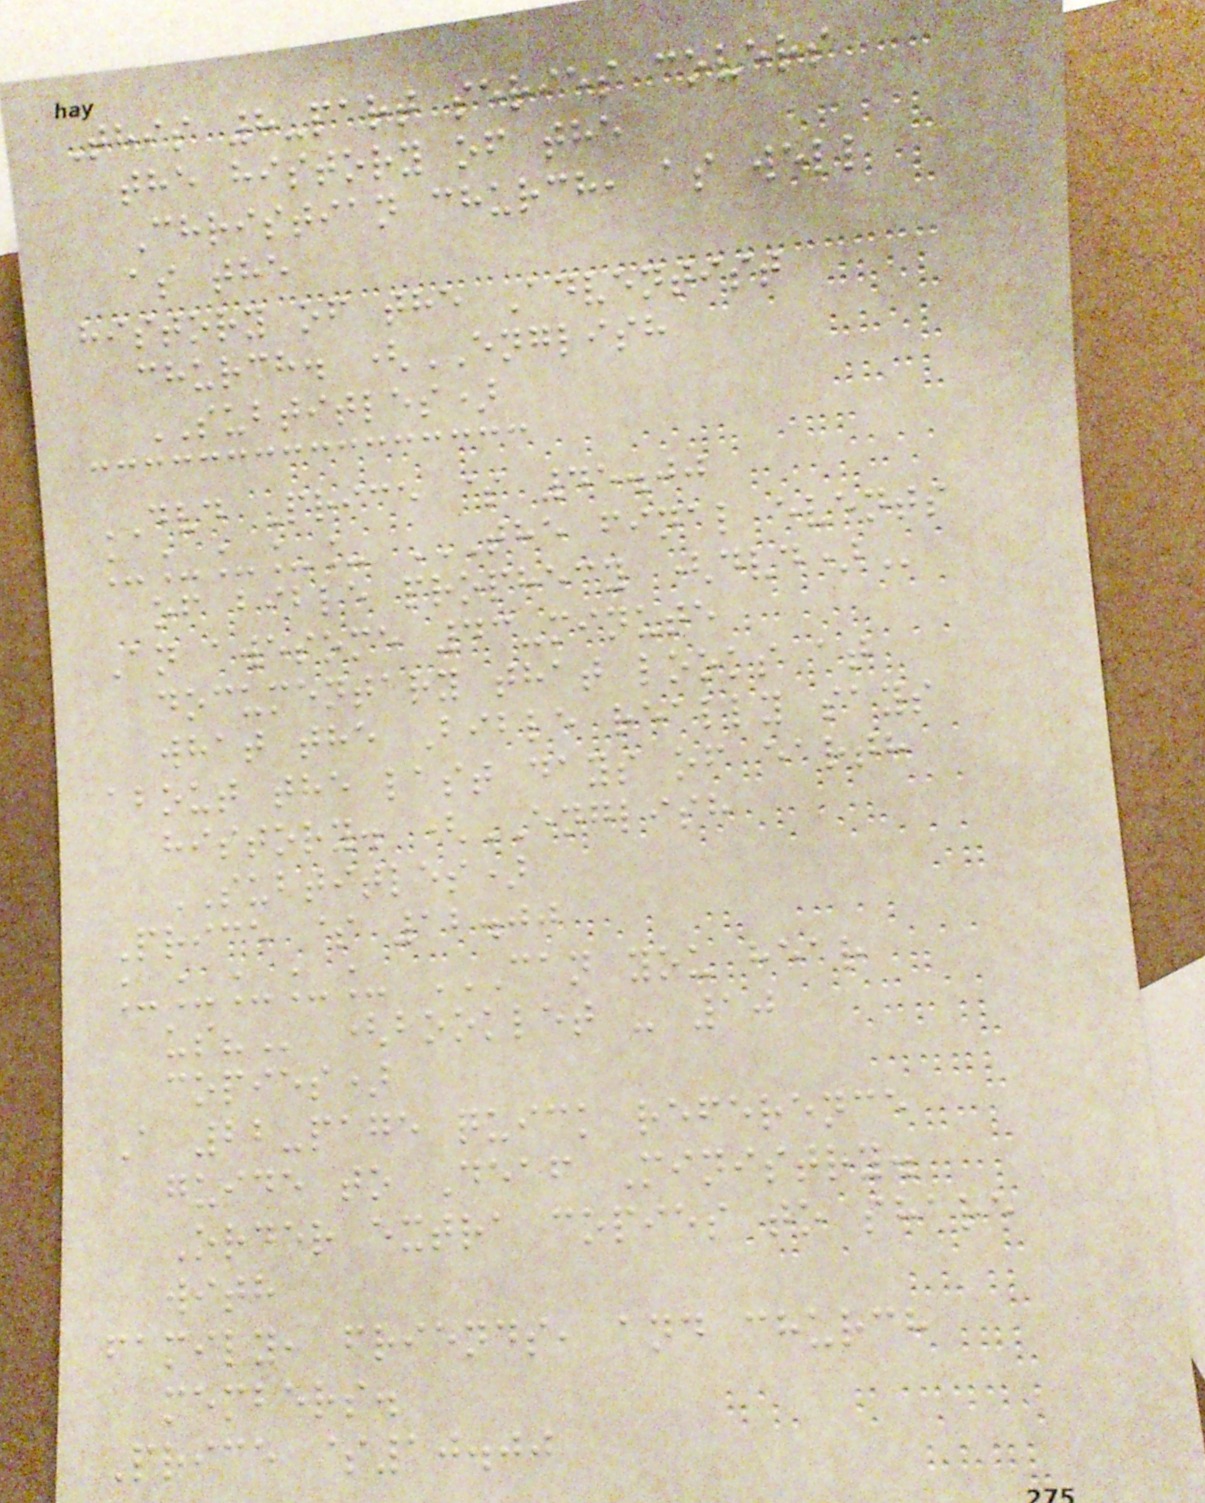This 8-part series covers
the history of the
Christian church, as well
as the
history of the Adventist
church. (ENGLISH
SUBTITLES)
DVD Price $ 45.00
_____ THE FINAL EVENTS
OF BIBLE PROPHECY (DVD)
An awesome 43-minute
documentary that looks at
what the Bible really says
about the last days of earth
history. (ENGLISH
SUBTITLES)
Price $ 12.00
_____ CAN YOU HEAR
US? (booklet - 10
copies)
A 22-page quick reference
guide to Deaf Ministry.
Order extra copies to share
with
family, friends, and church
members.
Price $10.00
